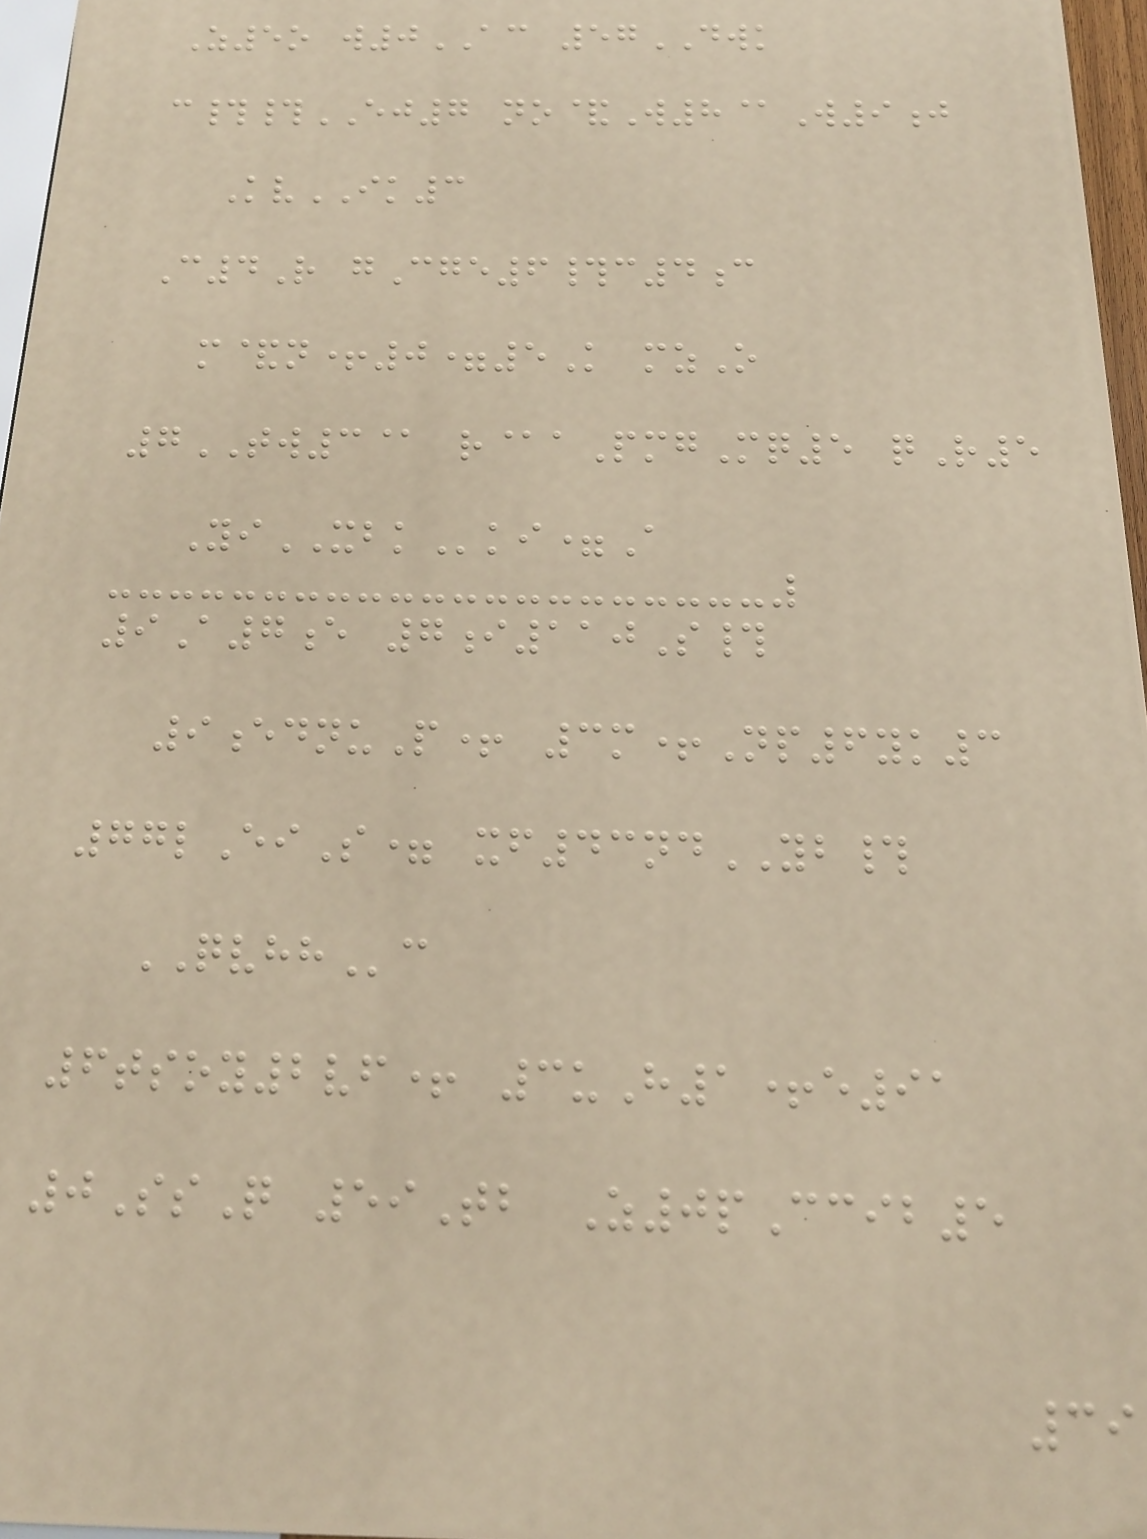Z5o w0AC 57DWK
c##EJ7 no&W8@W9j
KvIK3
C4R gCge6#c4c
m&n+0=5K mzO
7TW3@ r@aPmgMq5 qR5
YiXBKki=A
9A7e 7i110S#
9ednuP+ 3m+Np6yk3
77lEiS= xf43ndYB#
QVHHc
6tsoy2vf+ 3uH1+e91
0SsQ 59Tb Z0pCcib5
39
